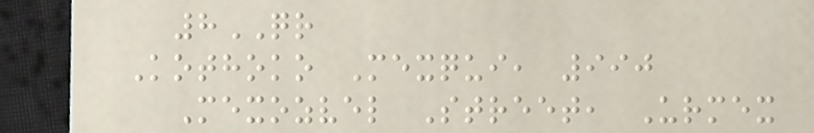8QR
Kothoko Mexqui, 990
Mexozvel Street, Urmex
